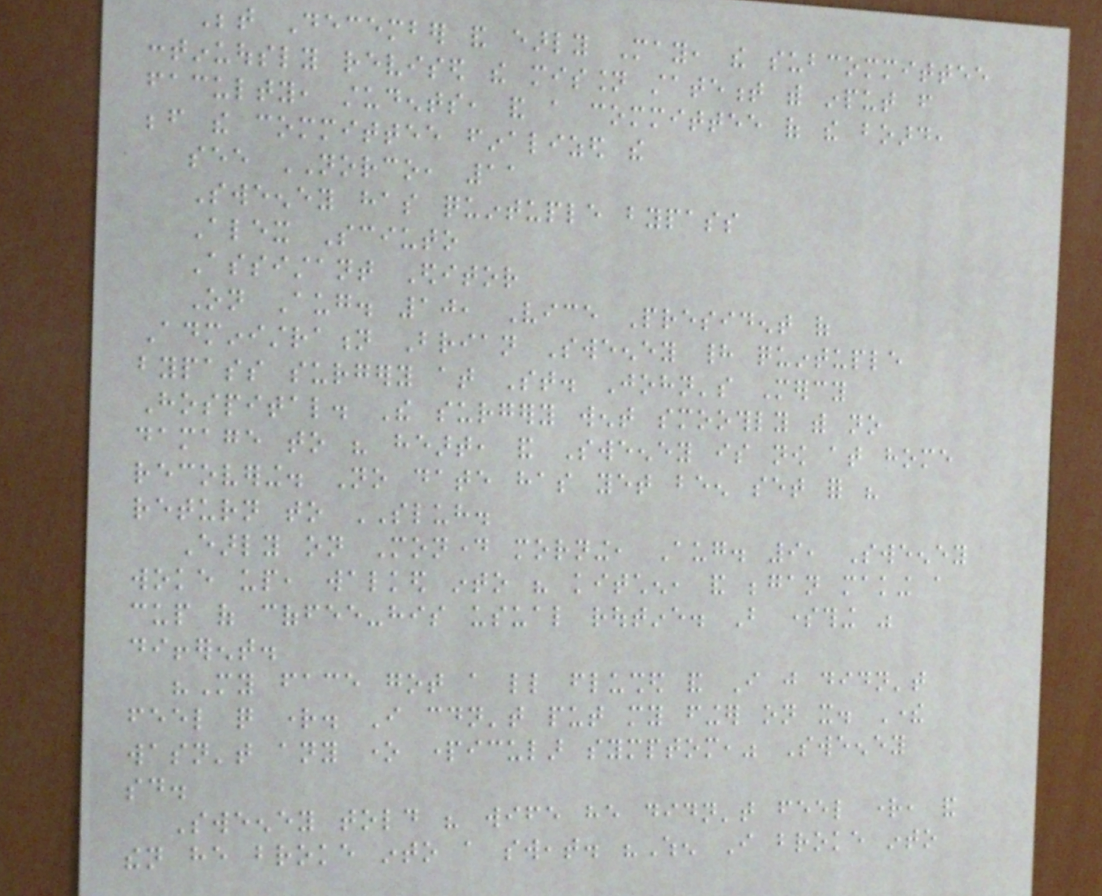Between December and early May, the subcommittee
continuously revised the mission statement with input from
faculty, students, and a committee of the board,
before the committee finalized the
see NORCO, 11
Sweeney has quintuple bypass
Alex Sciuto
Assistant Editor
On Aug. 10, Vice President of
Administration Brian Sweeney had quintuple
bypass surgery at St. John's Mercy
Hospital. The surgery went smoothly with no
damage to his heart, and Sweeney is now at home
recovering. No date has yet been set for his
return to SLUH.
Early on Monday morning, Aug. 9, Sweeney
woke up, walked into his kitchen, and began making a
cup of coffee-his usual routine. But something was
different.
"My face got a little flushed and I just didn't
feel quite right. I couldn't put my finger on it. There
wasn't any one particular symptom," Sweeney
said.
Sweeney told his wife he didn't feel right, and
then he broke into a sweat. "When I broke into
